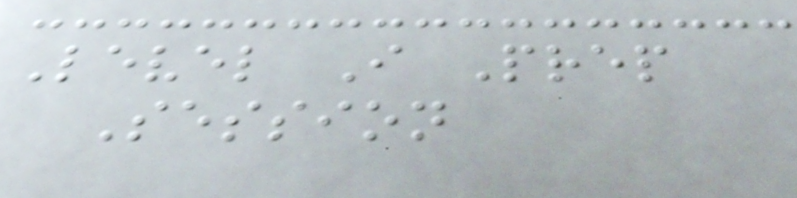Level I Prep
Session
